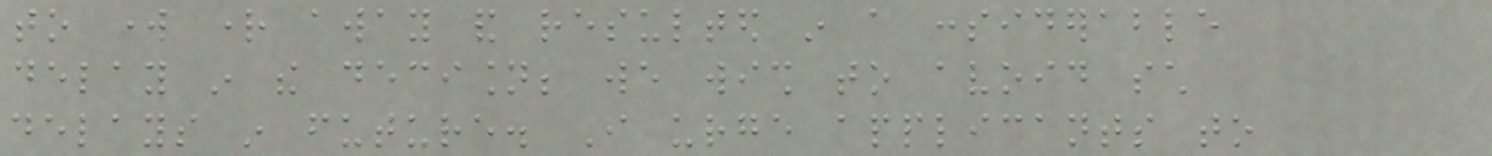to work right away and resulted in a considerable
delay in the decision; we wish to avoid such
delays in future. I urge applicants to
